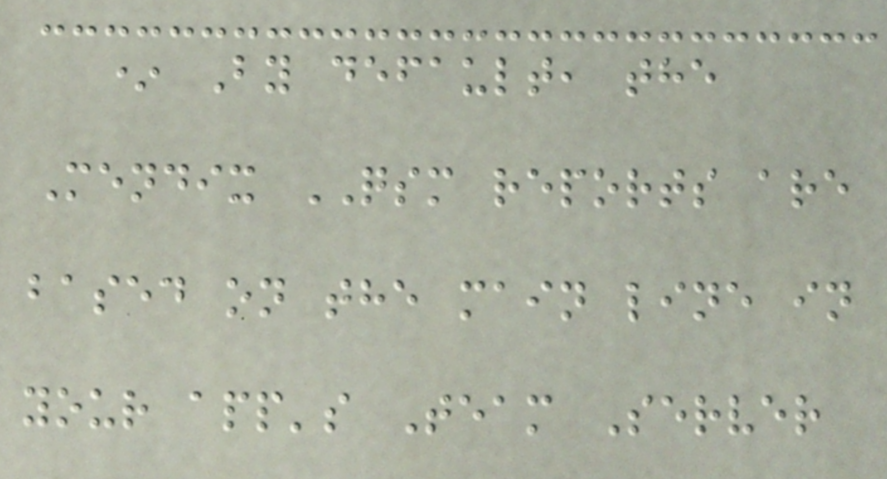* By default, the
Mendix QSM reports are
based on the main line in
your app's Team Server
